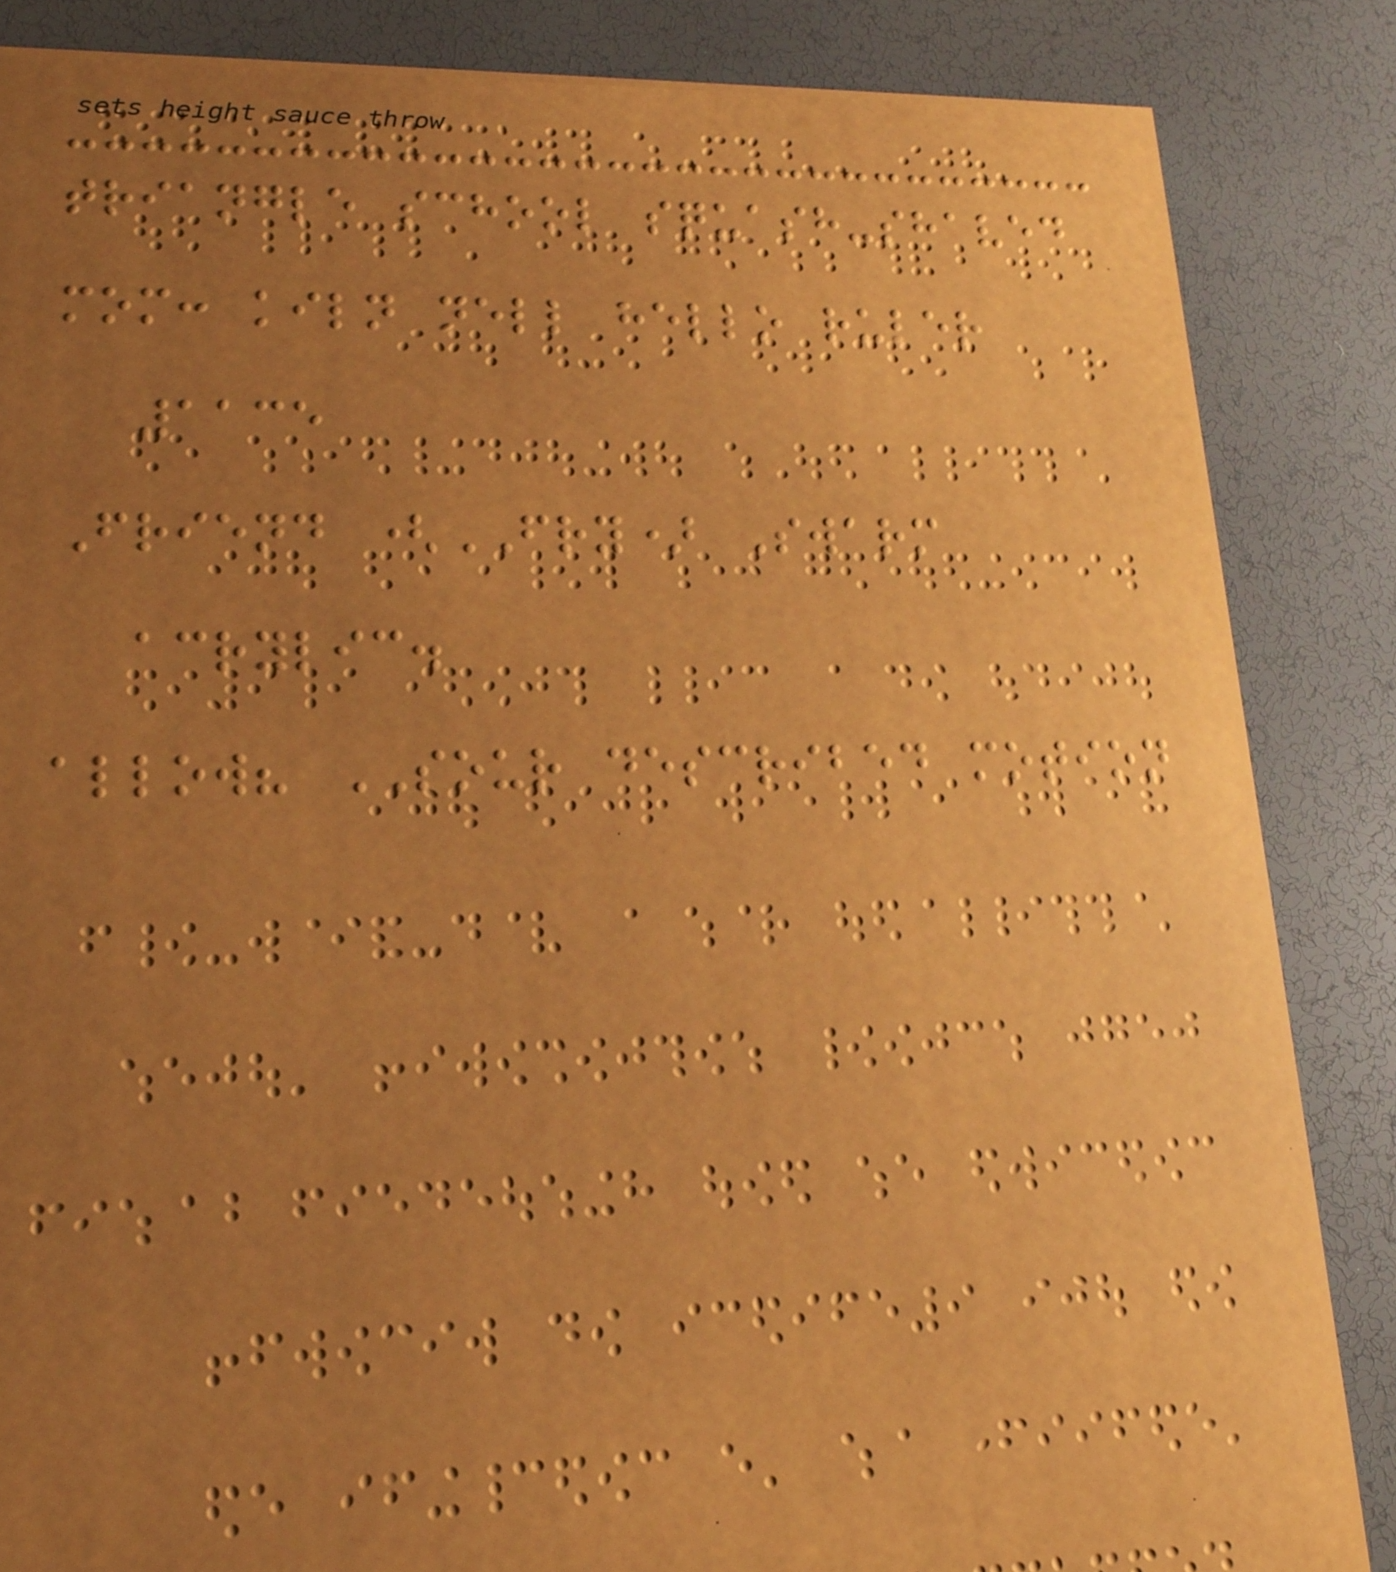triangle school squash-shaved
mom: kiln nell hello ruler
1135
Friend (FRY) Swarm
acrylic.
allow? SOUR described motion
